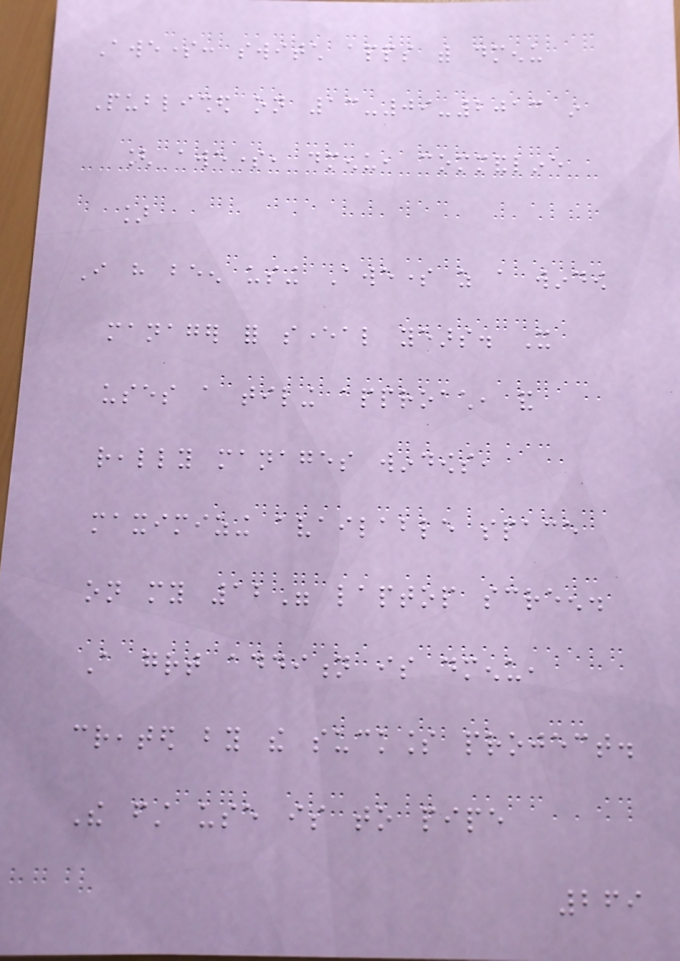Awesome: switch apps with dmenu
Published on 13-09-2013 in
[ awesome, dmenu, commandline
]
I have been using Awesome as a window
manager for several years. It
uses a tiling approach, and
really manages windows,
maximizing available space
on my 12" laptop screen.
A great addition is dmenu,
created by the suckless project.
The first use is to pipe
269
